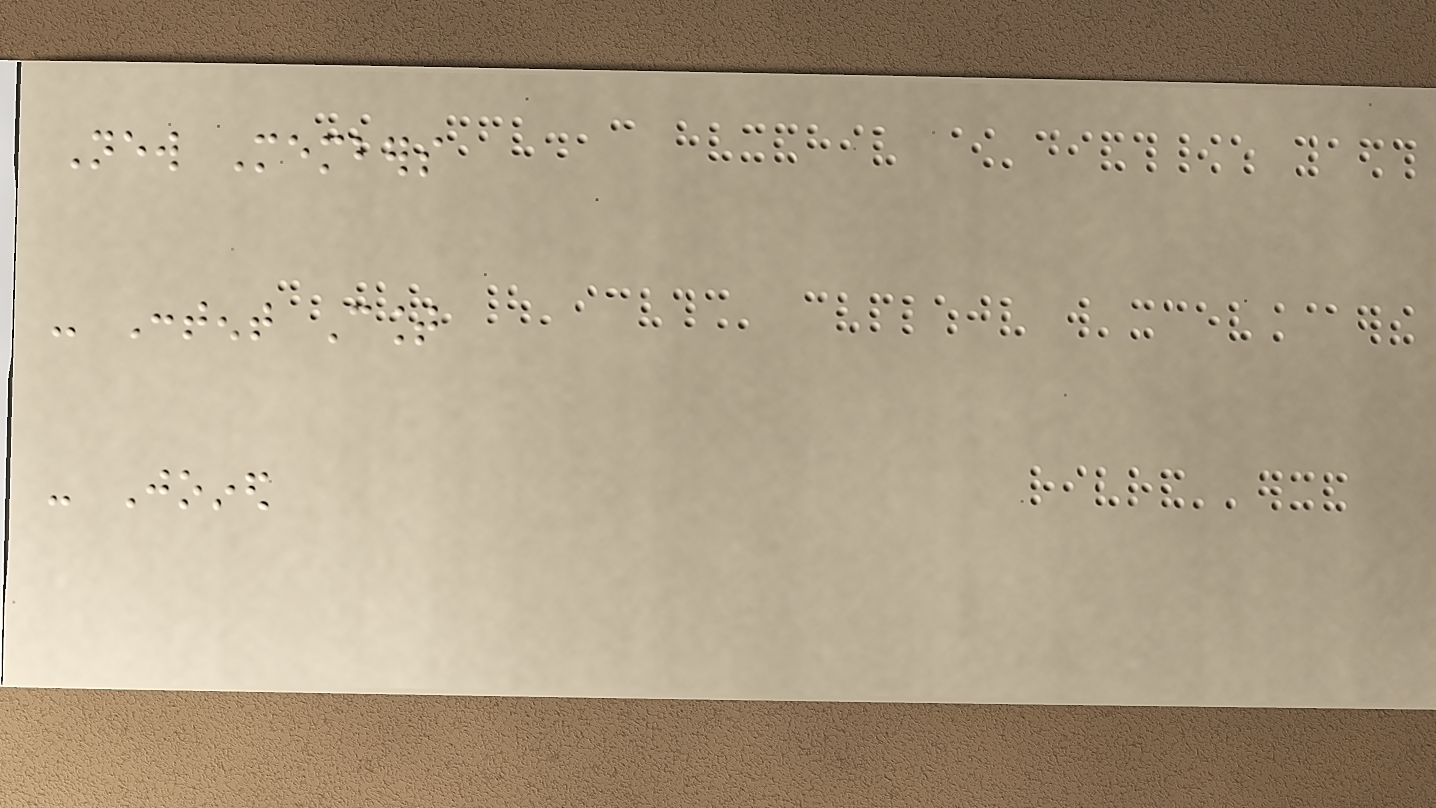New Members
- Content Count
- Joined
